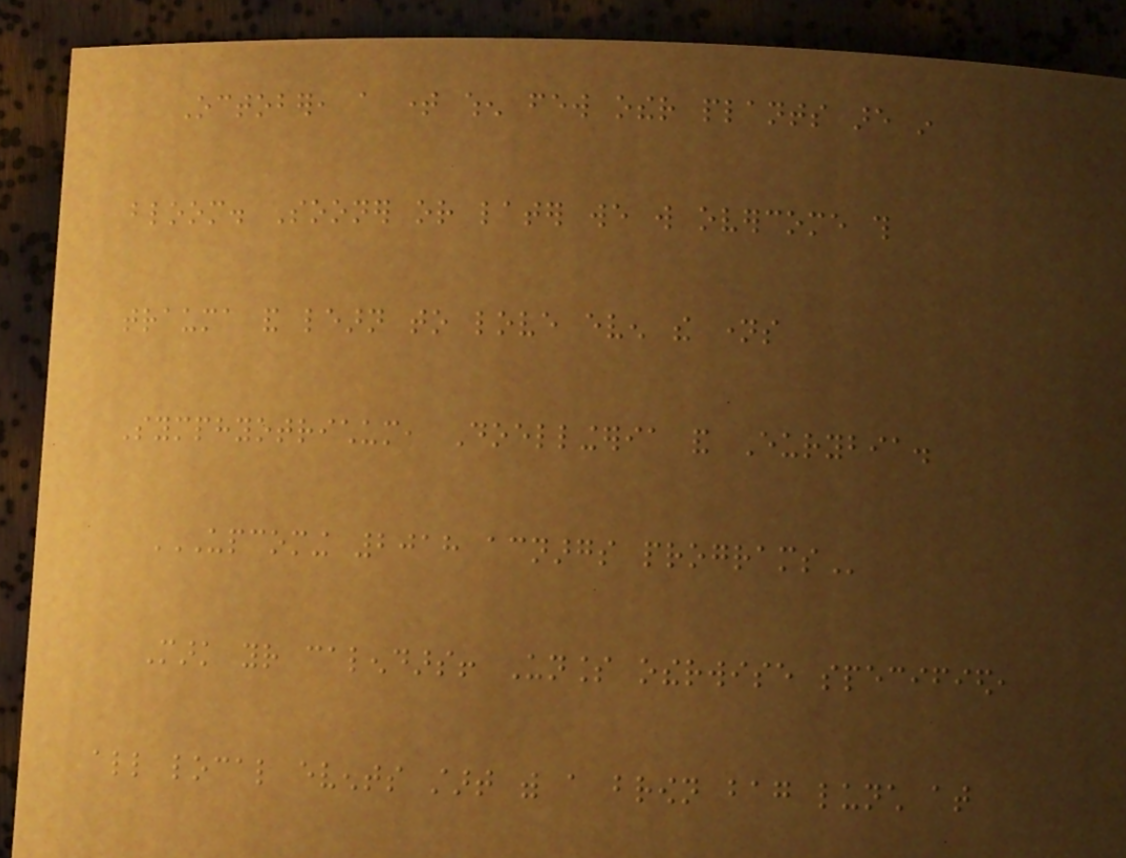October, a time when few other plants are in
bloom. Sooner or later we will overcome this
trauma and learn to love even the names
Symphyotrichum, Doellingeria and Eurybia.
UPCOMING 2018 ACNARGS PROGRAMS
Mark your calendars! Unless otherwise specified,
all local events start with a brown bag lunch at
